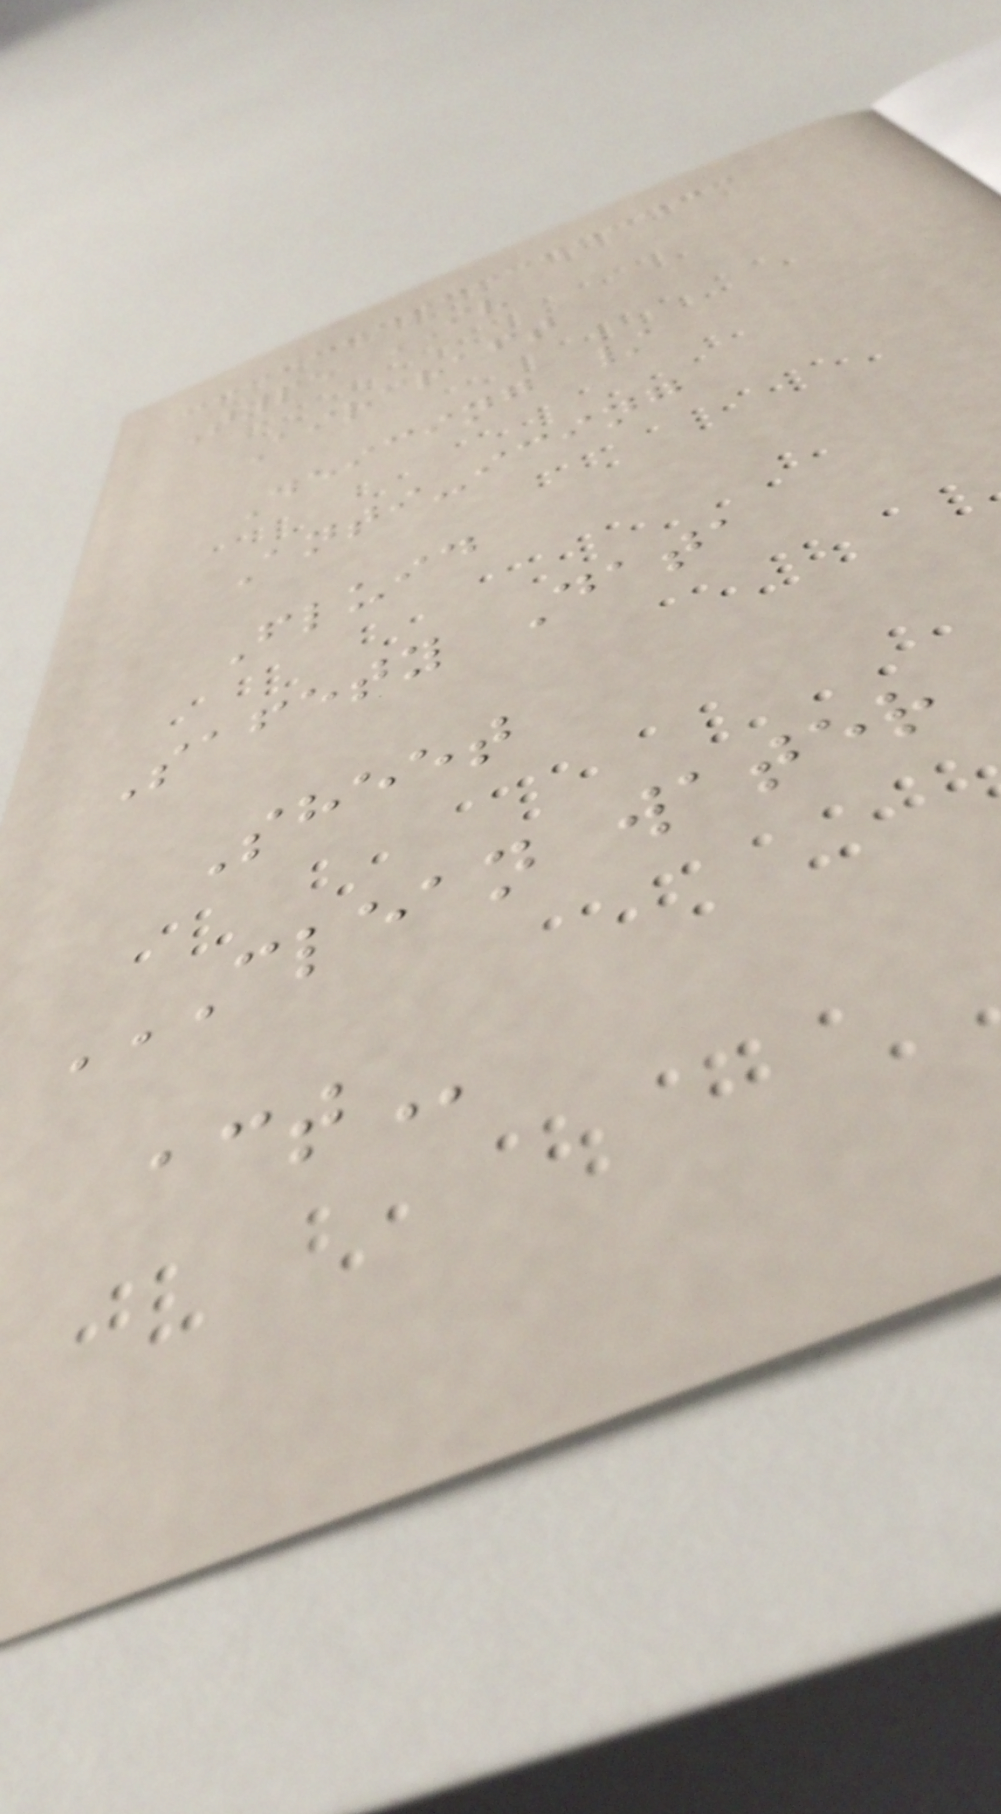Type IV
Aircraft
Deicing /
Anti-icing
Fluid
Safety Data
Sheet
CLEAN WATER
ACT
